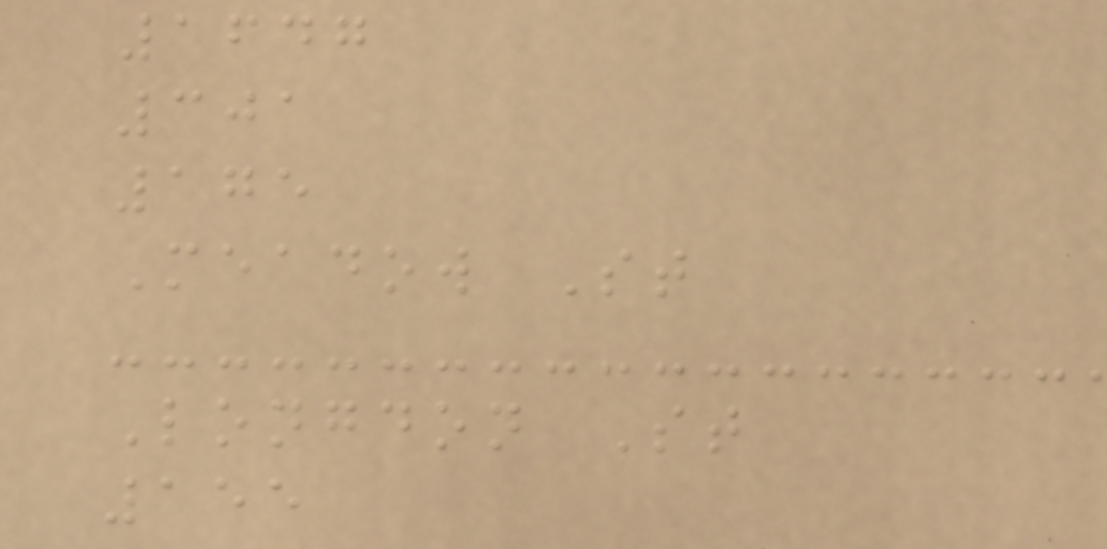1647
301
175
Meadow St
Longdon St
155
